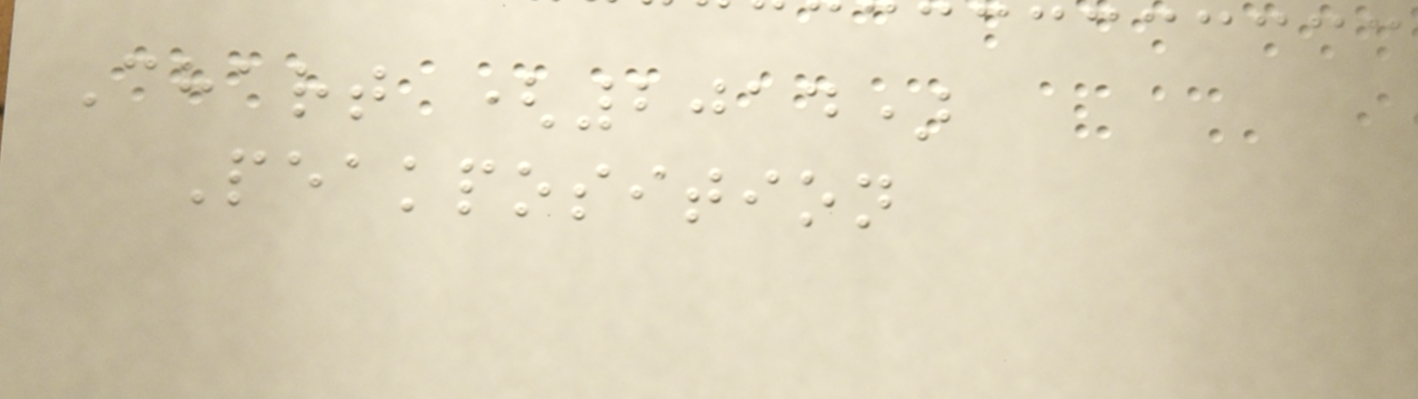Chart (2014)
Peakposition
